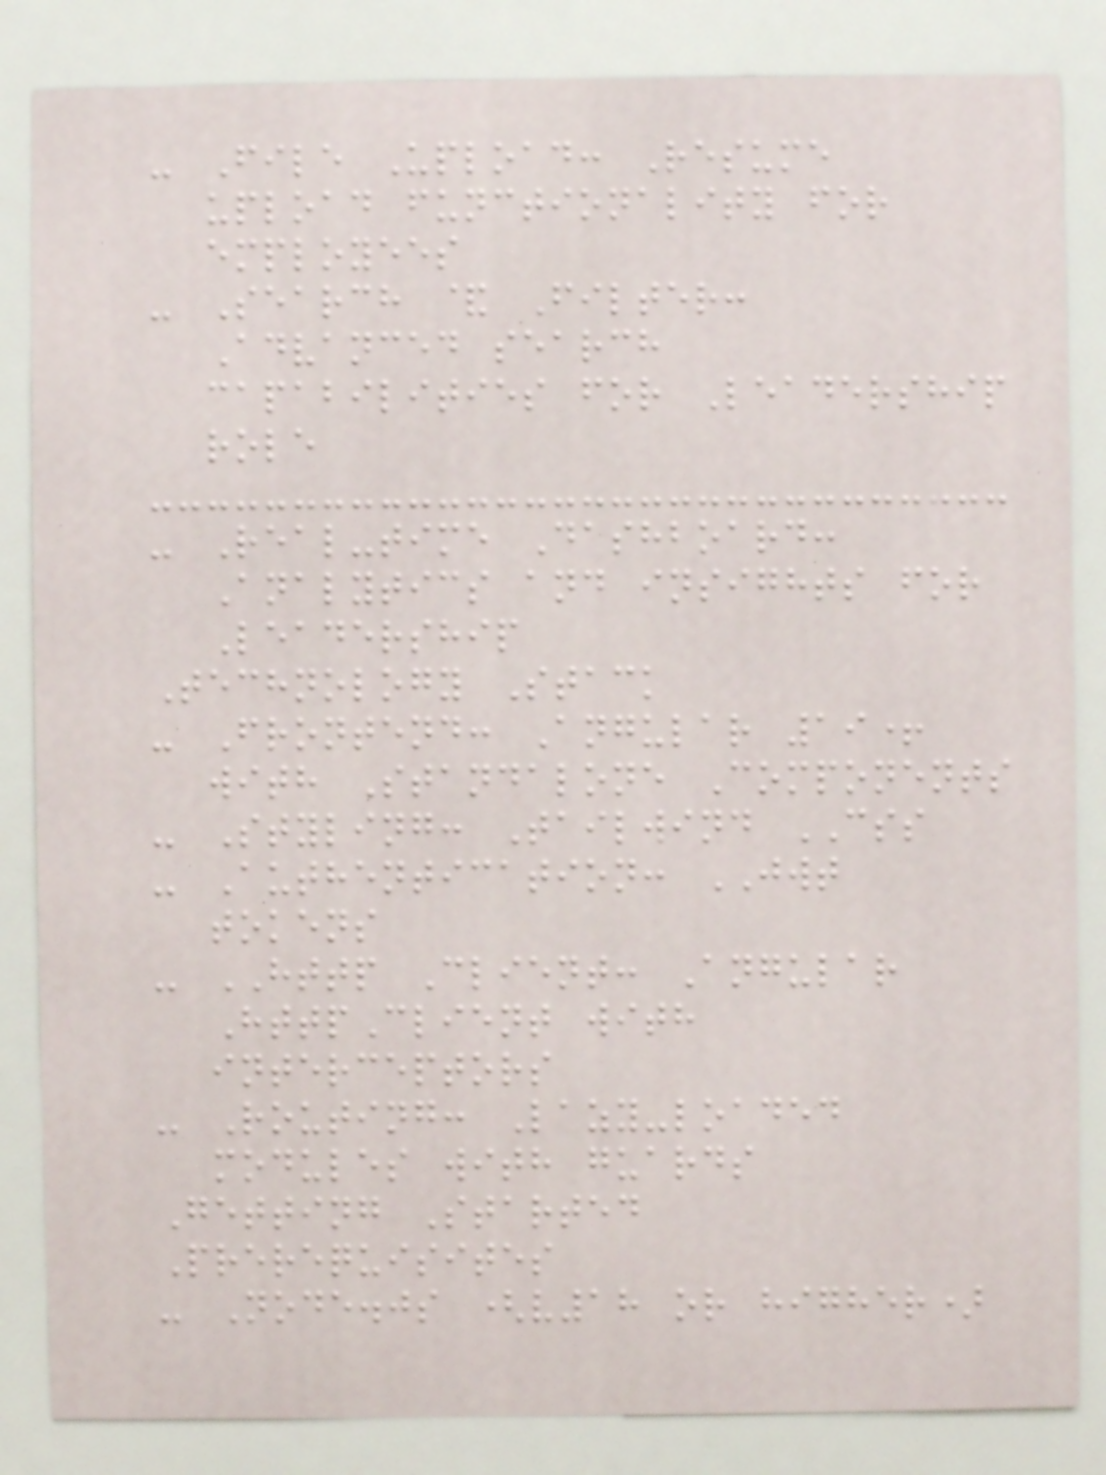- File Upload: Resume
upload functionality for
employees
- Search & Filter:
Advanced search
capabilities for Leadership
role
- Real-time Dashboard:
Analytics and insights for
Leadership
Technology Stack
- Frontend: Angular 19+
with Standalone Components
- Styling: Tailwind CSS
- Authentication: JWT
tokens
- HTTP Client: Angular
HttpClient with
interceptors
- Routing: Lazy-loaded
modules with guards
Getting Started
Prerequisites
- Node.js (v18 or higher)
